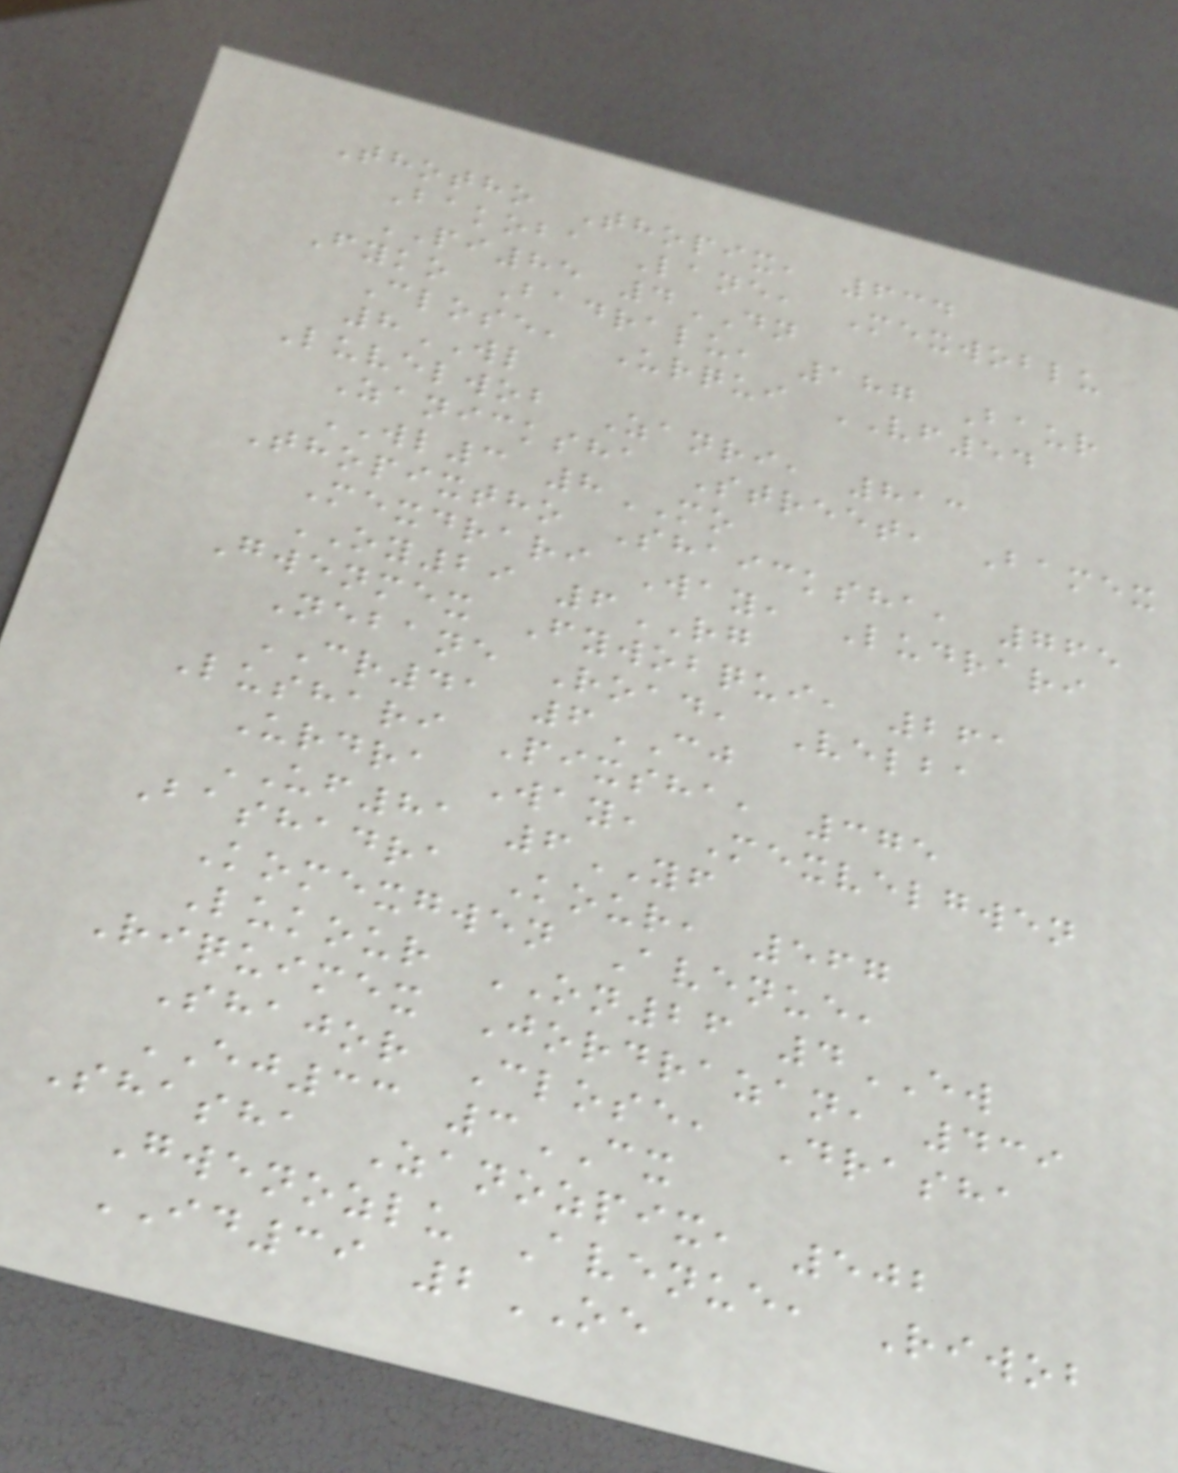Thotho Thopix, 634
Bakoba Lane, Mexwoblu
PI85 4DN
Fyko Badralu, 187 Baur
Close, Urqui VF54
8WL
Luvelwob Zanri, 813
Zanicksha Street, Bamex
WL3 8MO
Thopixtho Shaicksha, 765
Mexdrari Way, Ludrari
OY29 6RG
Gwenmex Fywobqui, 261
Nebane Road, Velba
CR41 6CJ
Lushari Pixsha, 375
Urdra Way, Mexvelgwen
UF81 6YF
Bashadra Kour, 567
Komexgwen Avenue,
Lukour ON26 4EW
Riquimex Jordrazan, 439
Shajor Close, Drasha
EJ33 3CX
Shasha Zanozpix, 502
Gwenozlu Avenue, Riwob
ID39 2OE
